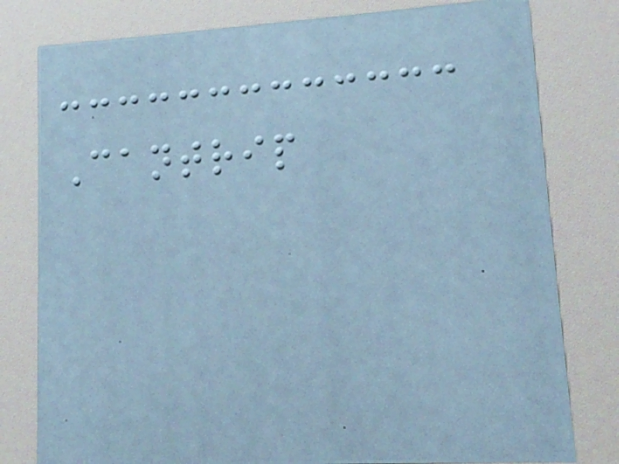Cantrip
